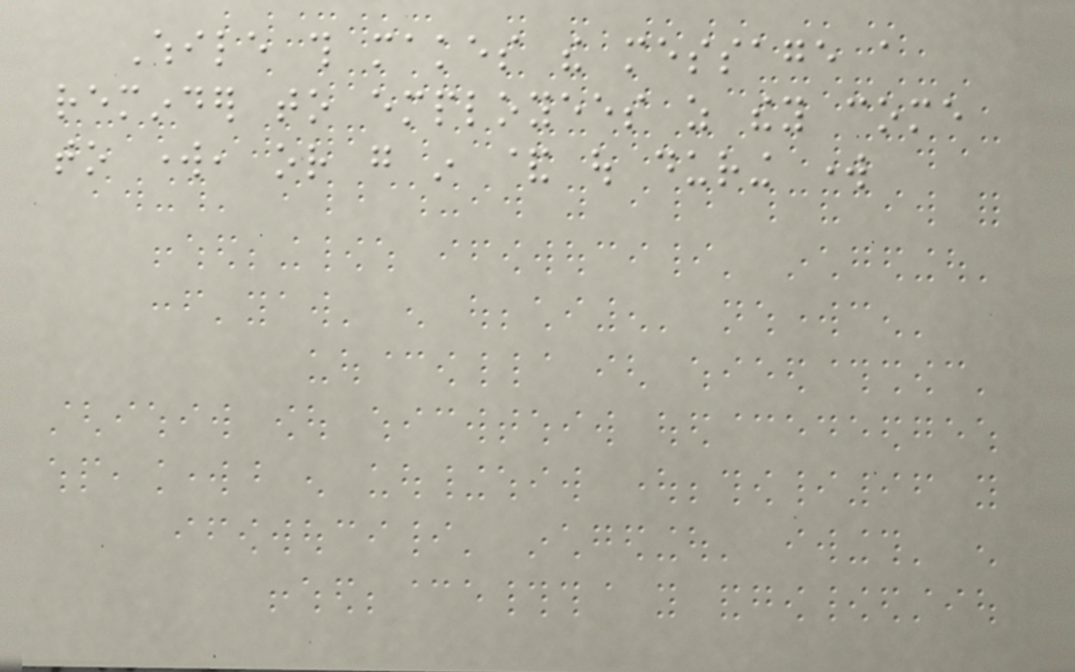While this makes the message a
reminder to employees as they come
to work, or go in & out during work
